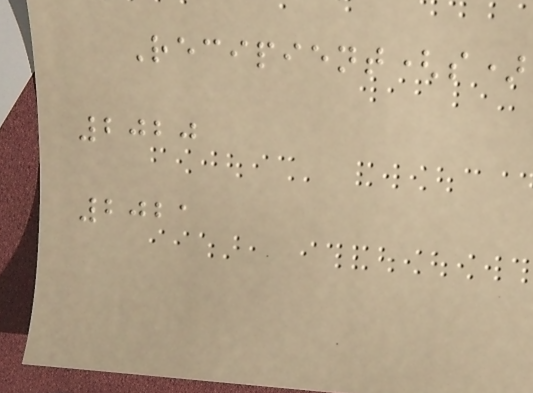Recipient(s)
2020
2021
